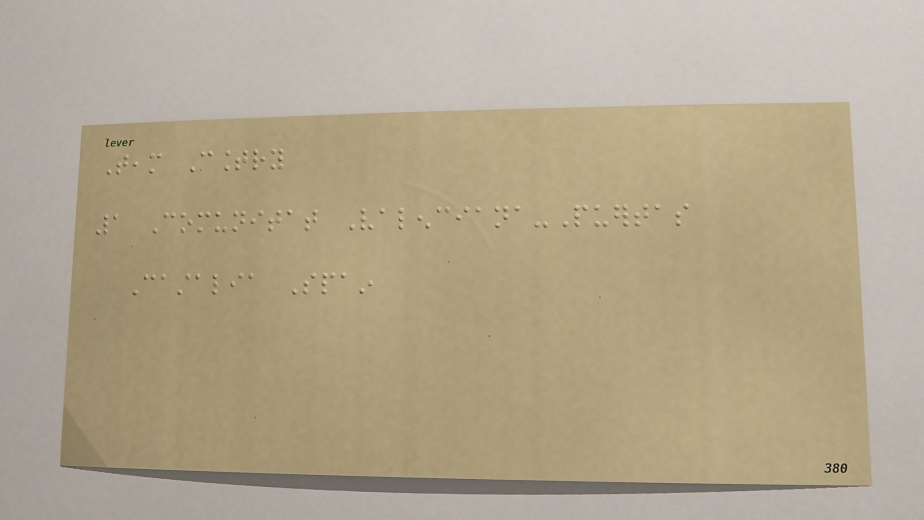Team Country
1 Comunitat Valenciana-Puertas
Castalia Spain
